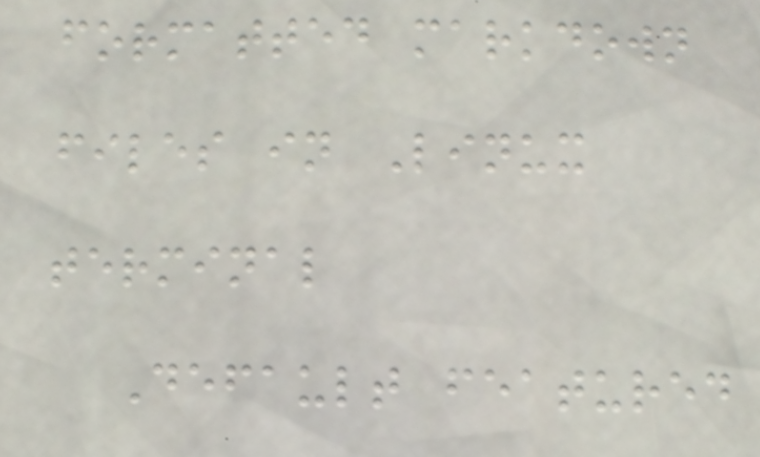formatted markdown
files in Linux
terminal
Default featured
